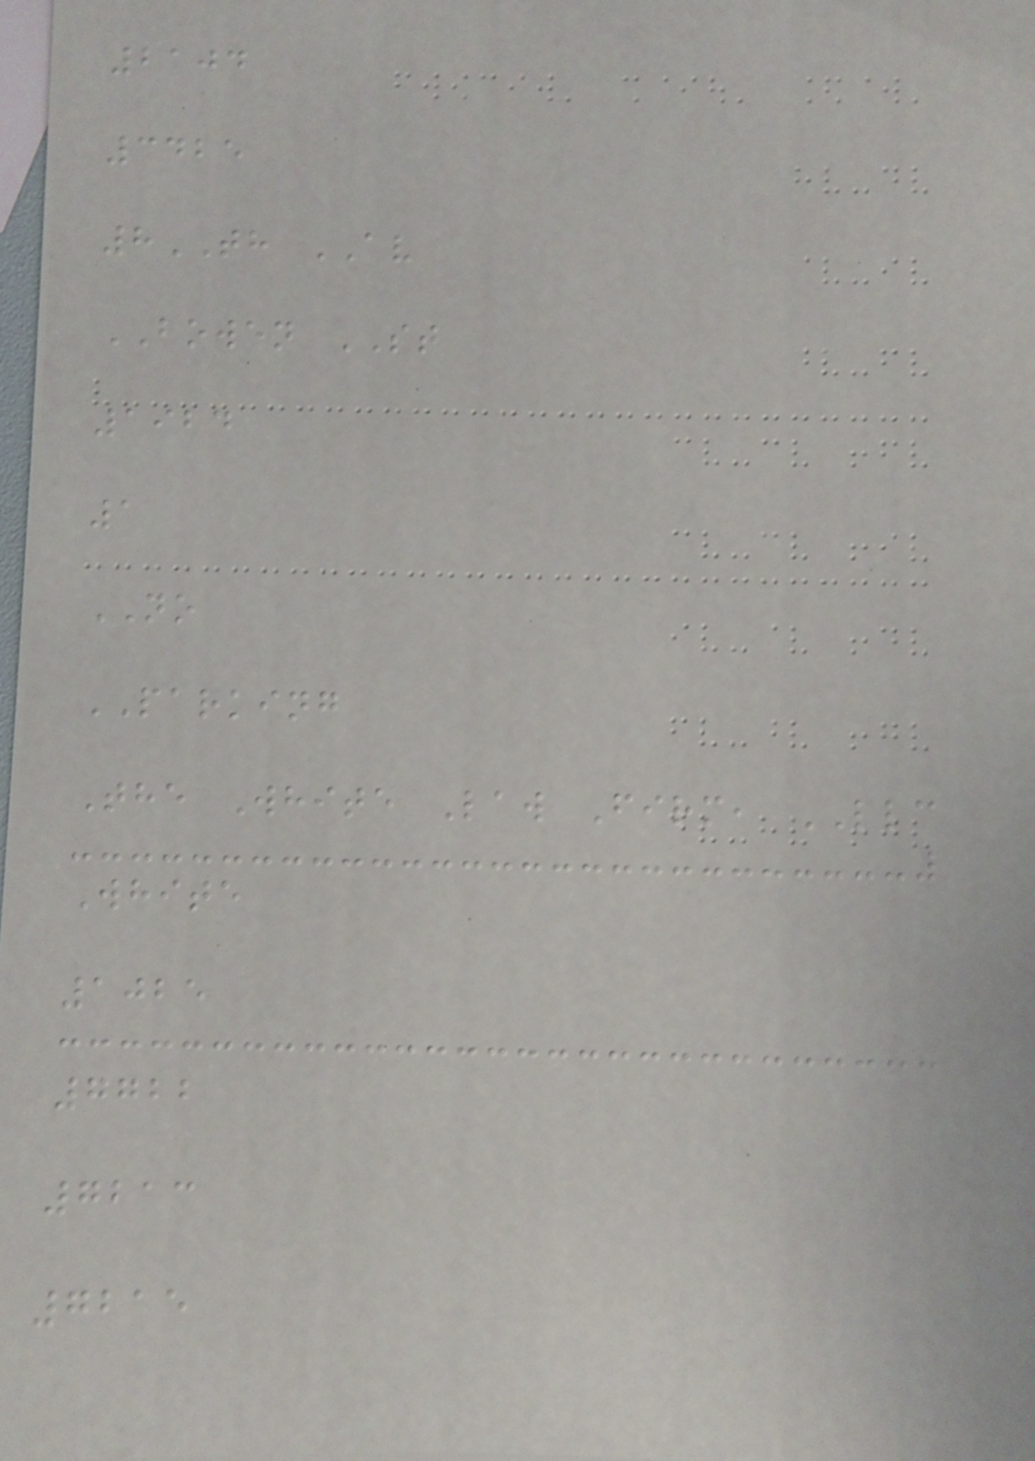2104
3425
8TH AV
BOWEN ST
1924
1
NO
PARKING
The White Law Firm, LLC
White
1025
7722
7213
7215
